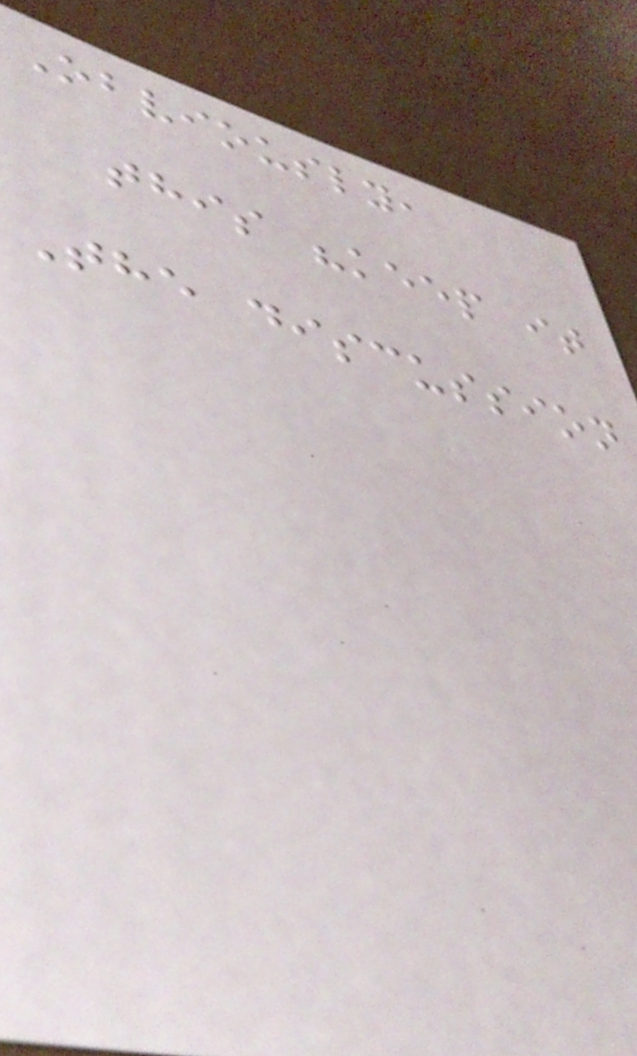Obviously,
this "keep it
The discussion
